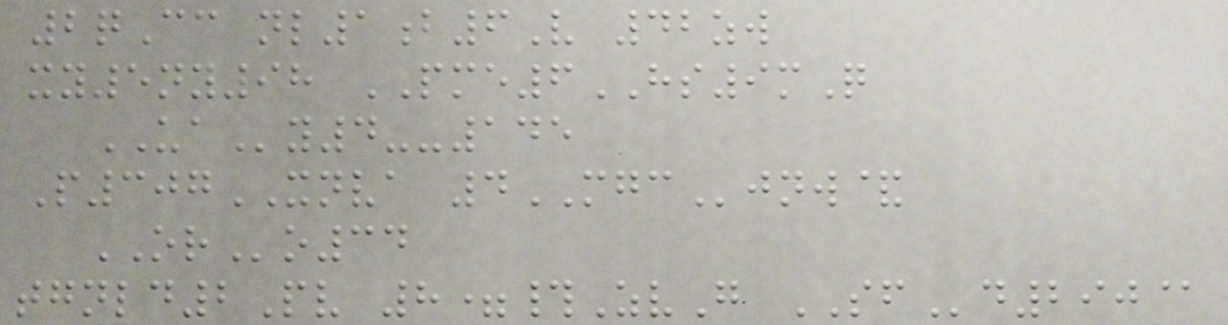2qCc nl1b6V 42zw
xy5ny98 PME6HS9mQ
UAy4--145
P307XNVA 4MGCjnw&
ORo34
tgnld2Pv 8=#ZvG SFd290@
